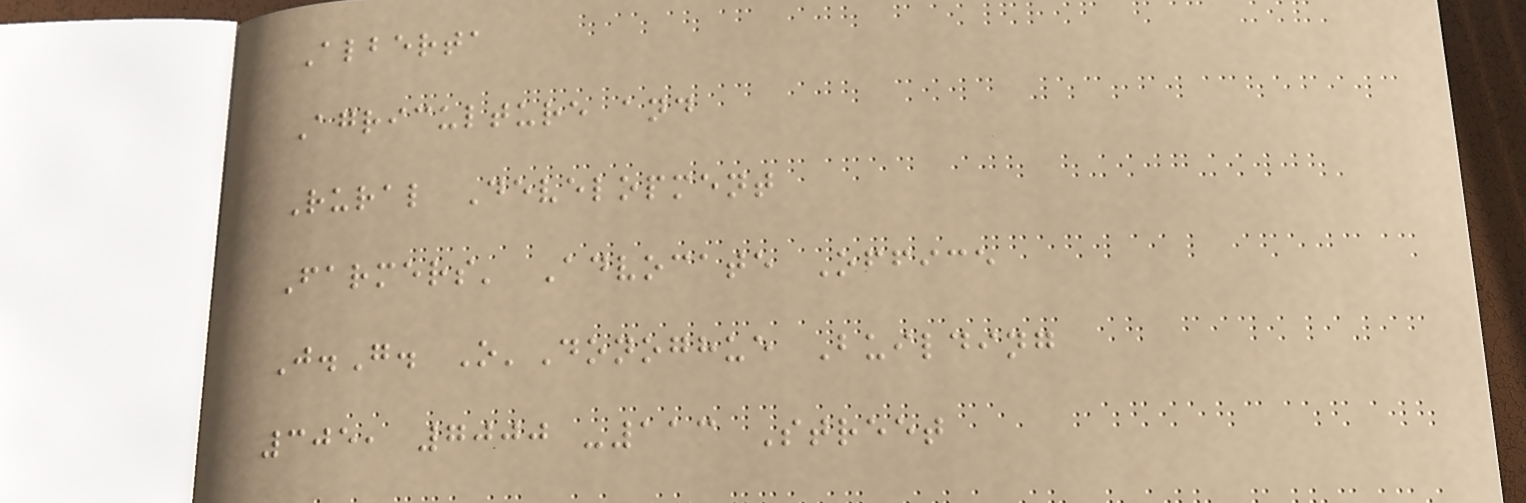Alberta
Agriculture and
Rural Development
Farmers' Advocate Office
J.G. O'Donoghue Building
305, 7000 -113 Street
